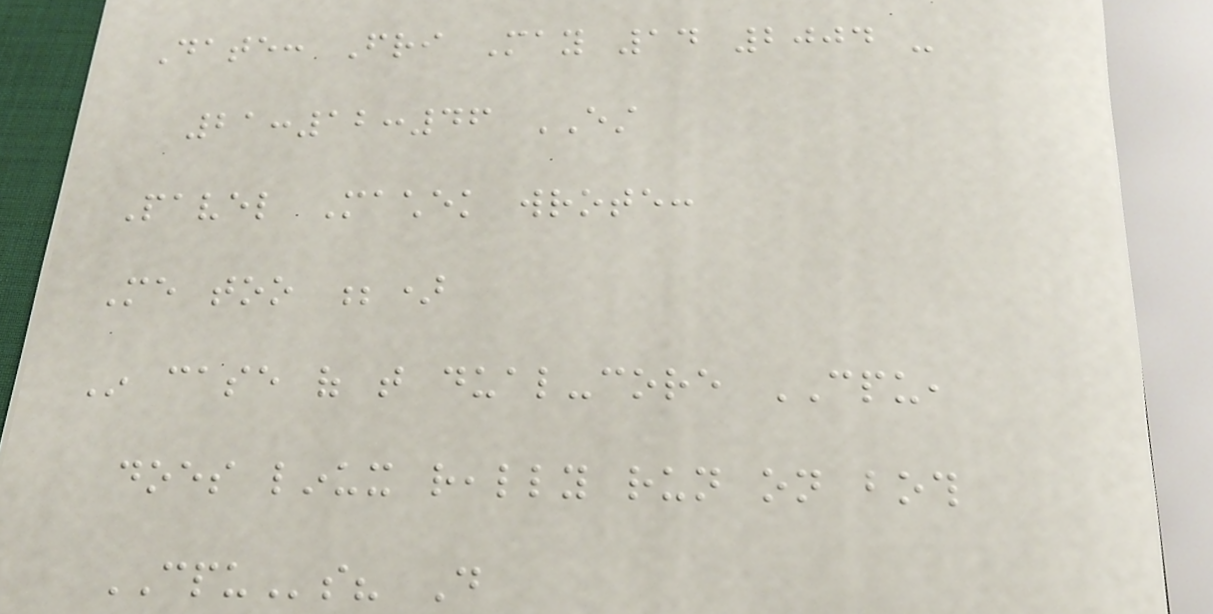Date: Fri May 14 2004 -
21:12:46 EST
Pavel Machek wrote:
Me too ;)
In case of that dual-core CPU,
does linux really run on both
CPUs? Do
